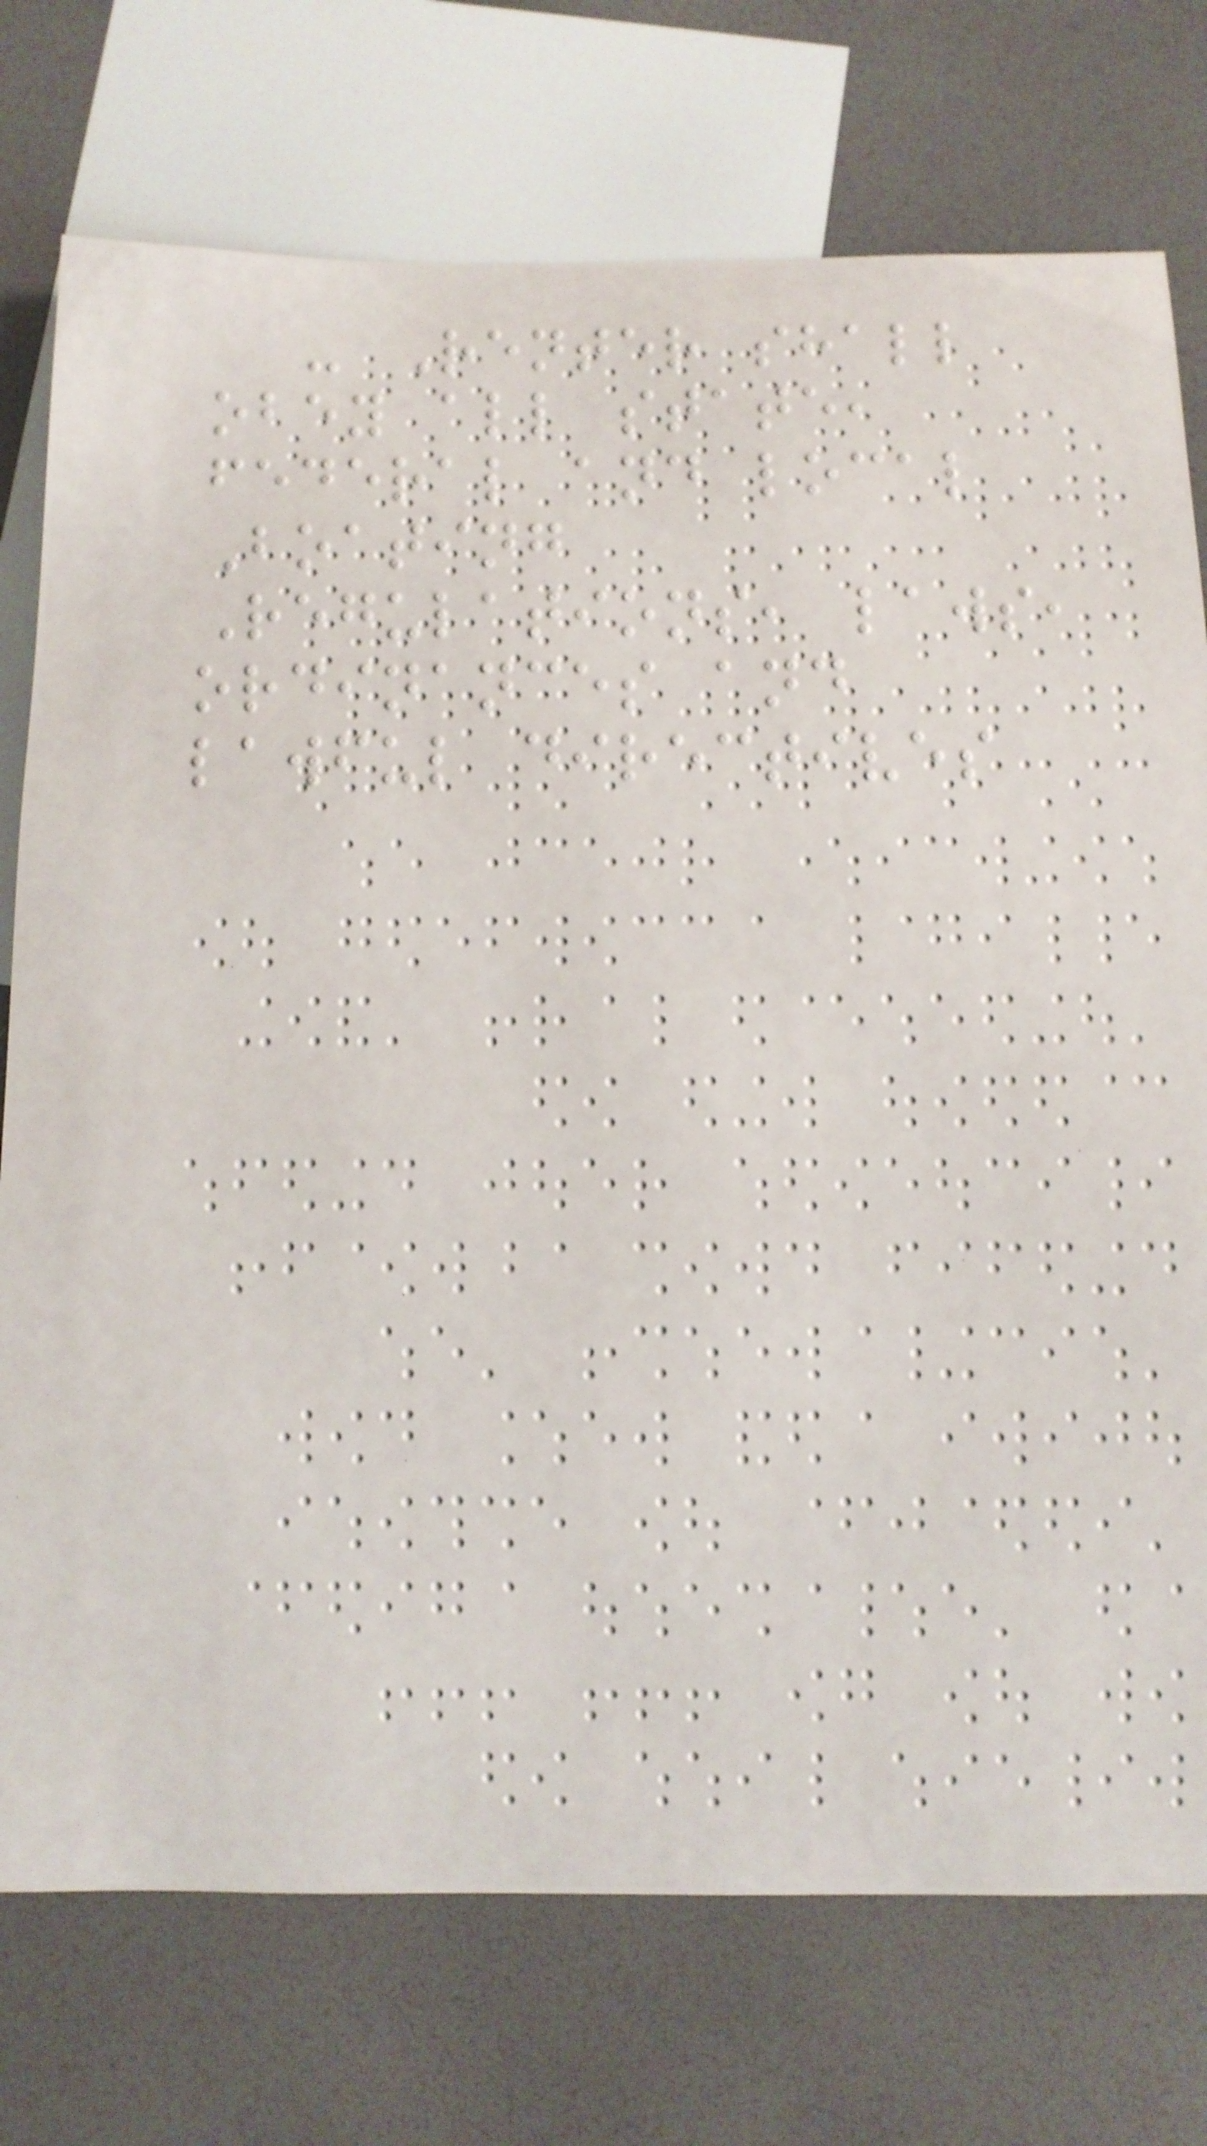- Renter shall
obey all state,
federal and local
Boating
Regulations, laws,
ordinances and
lawful directives
